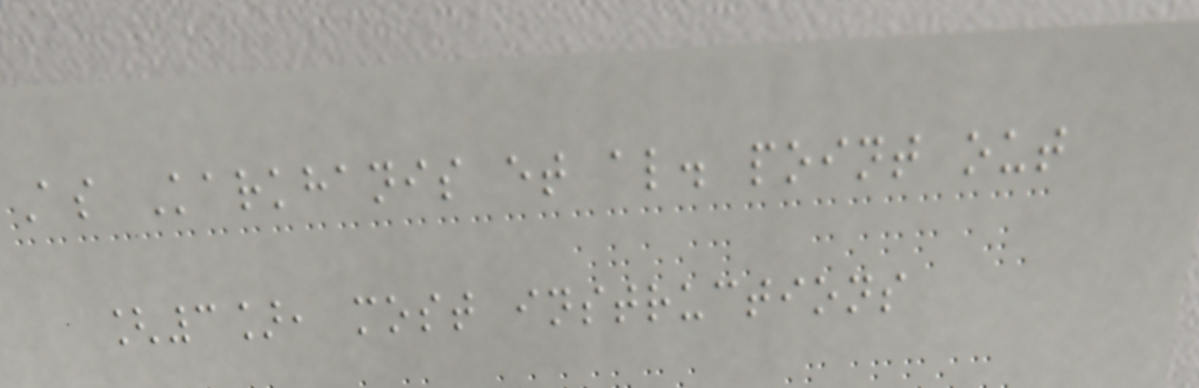As Karkhanis et al. point out
[3], most instructions
